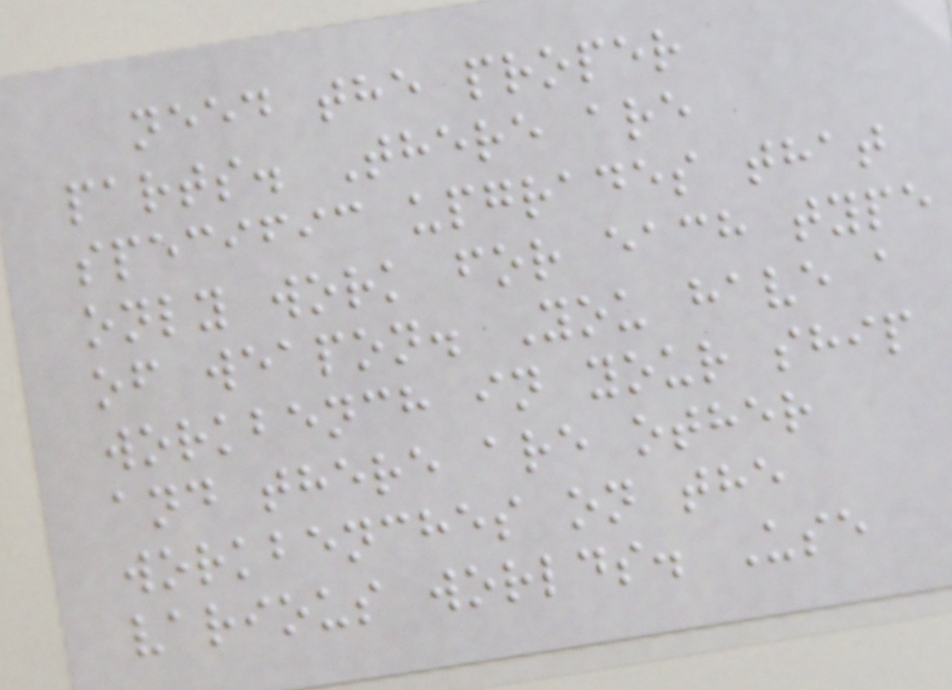need the proper
parts. There are
specific upgrades that
only work for each type
of weapon. You have a
workbench in your ship
and there are other
workbenches on the
various worlds. Use
